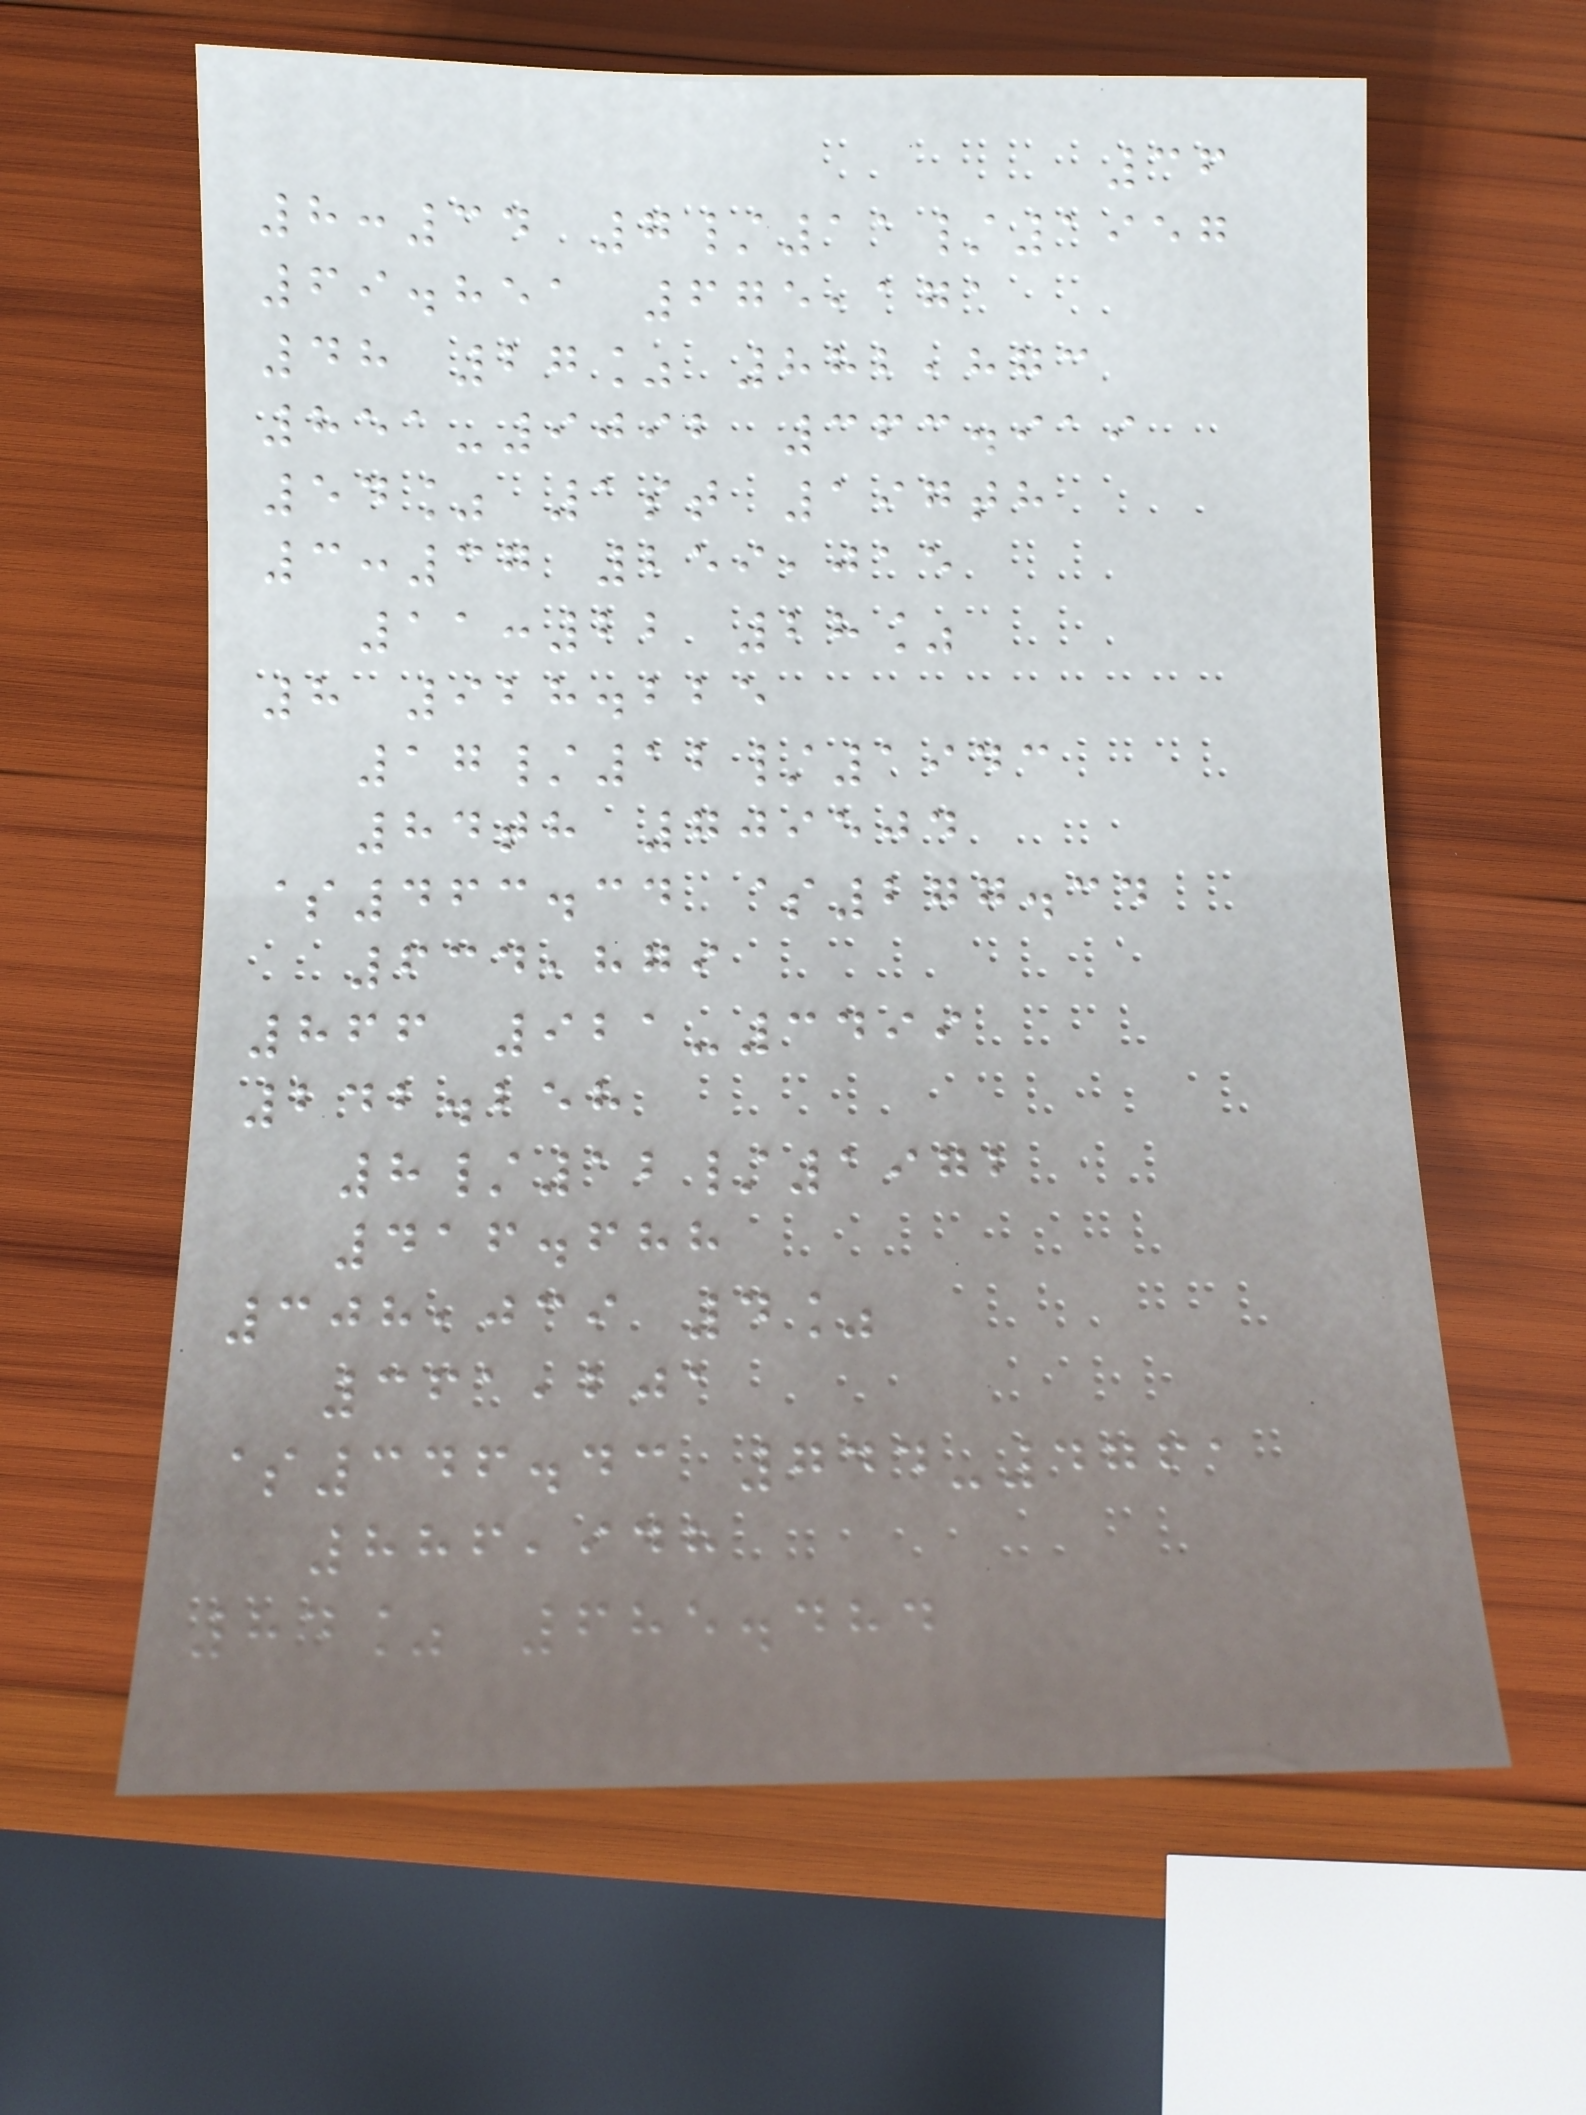36
8:34 7/11/1957
69.851 675,171
48 27% 882,873
851-9092 363.919
54% 1st 197th
3:37 259,015
11:22 28%
8 928.225
17/12/1943
84th 709504
$463.34 $277.34
634,879
866 921-3499
242.258
8/12/1972
416.688
308,039 4%
361,201
$346.43 744-4761
886,948
84% 685.484
